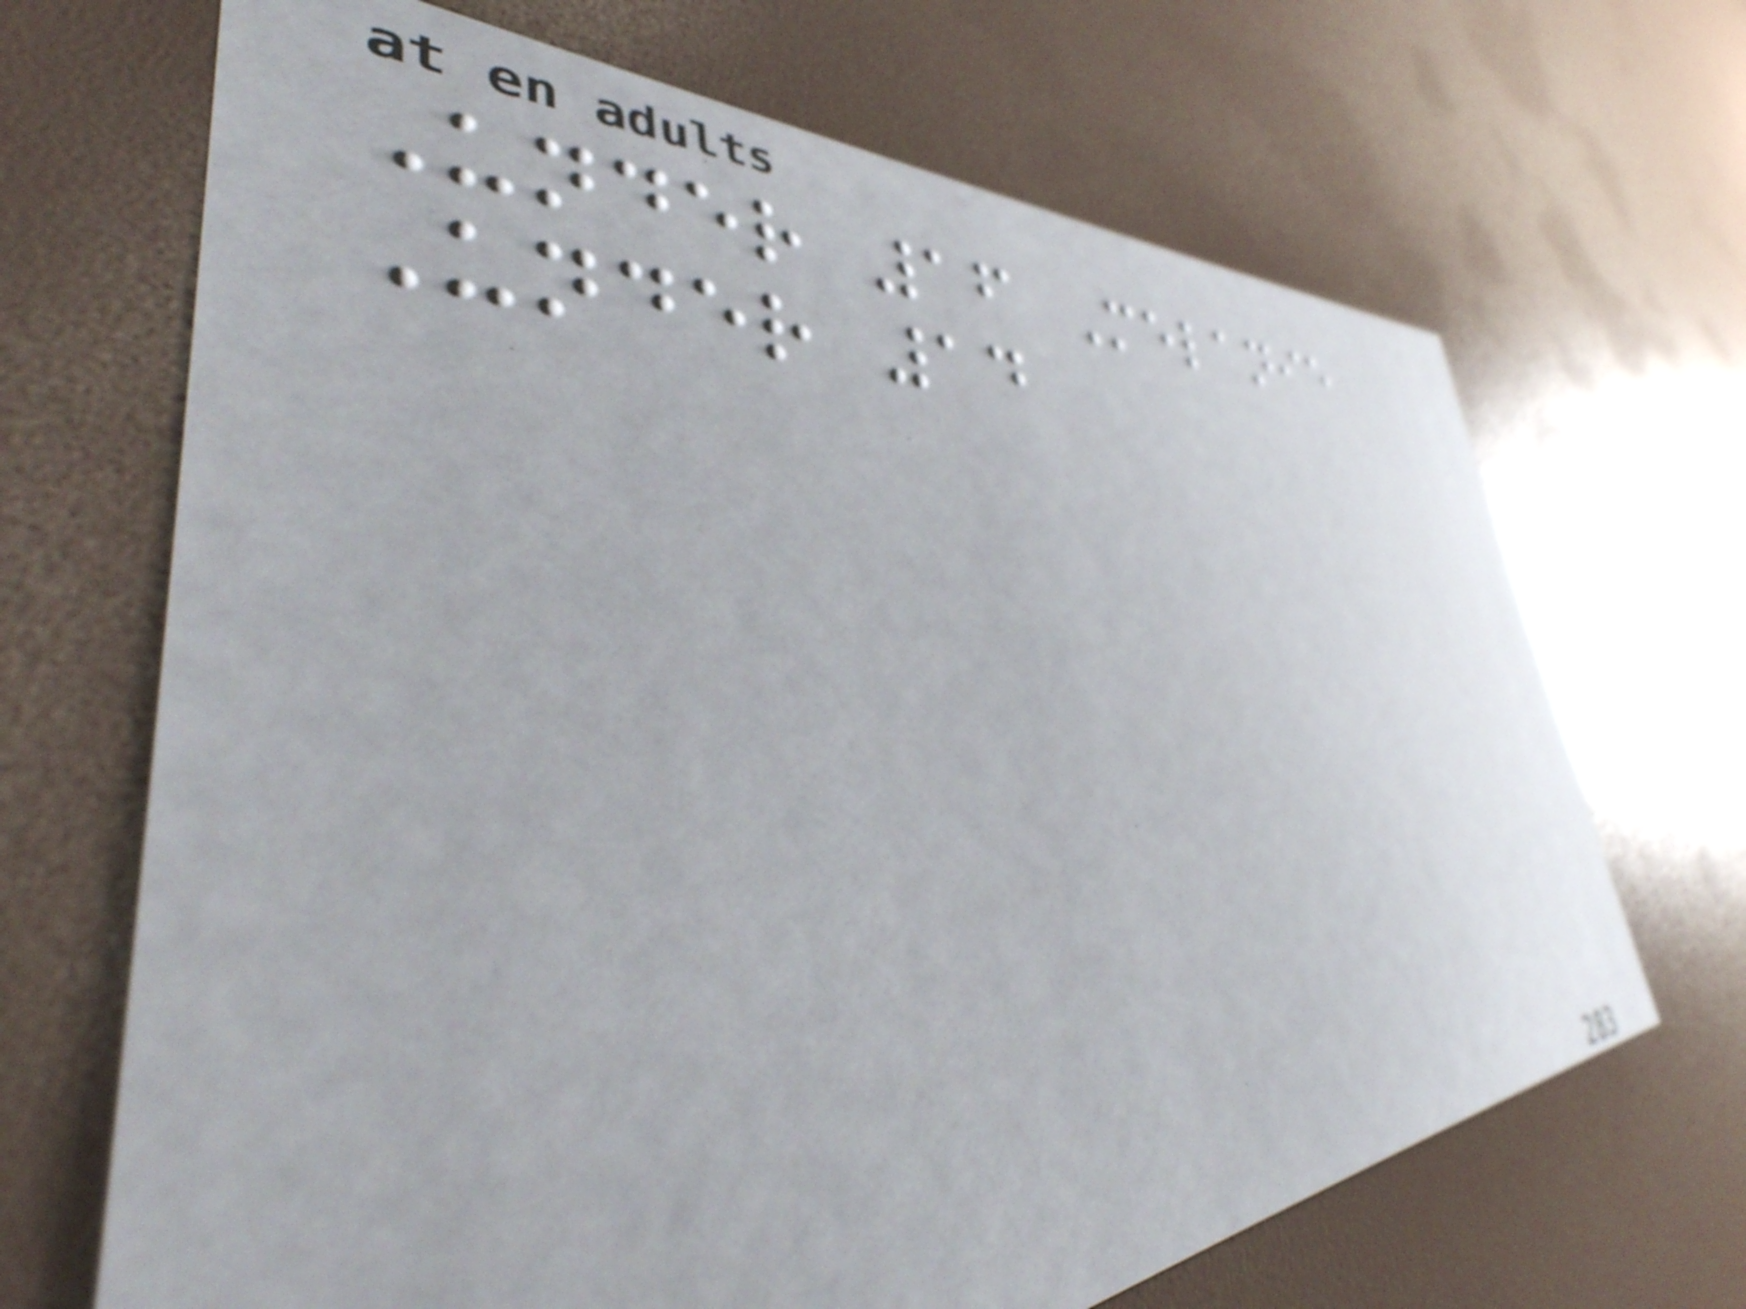Under 16 Melanie
Under 14
